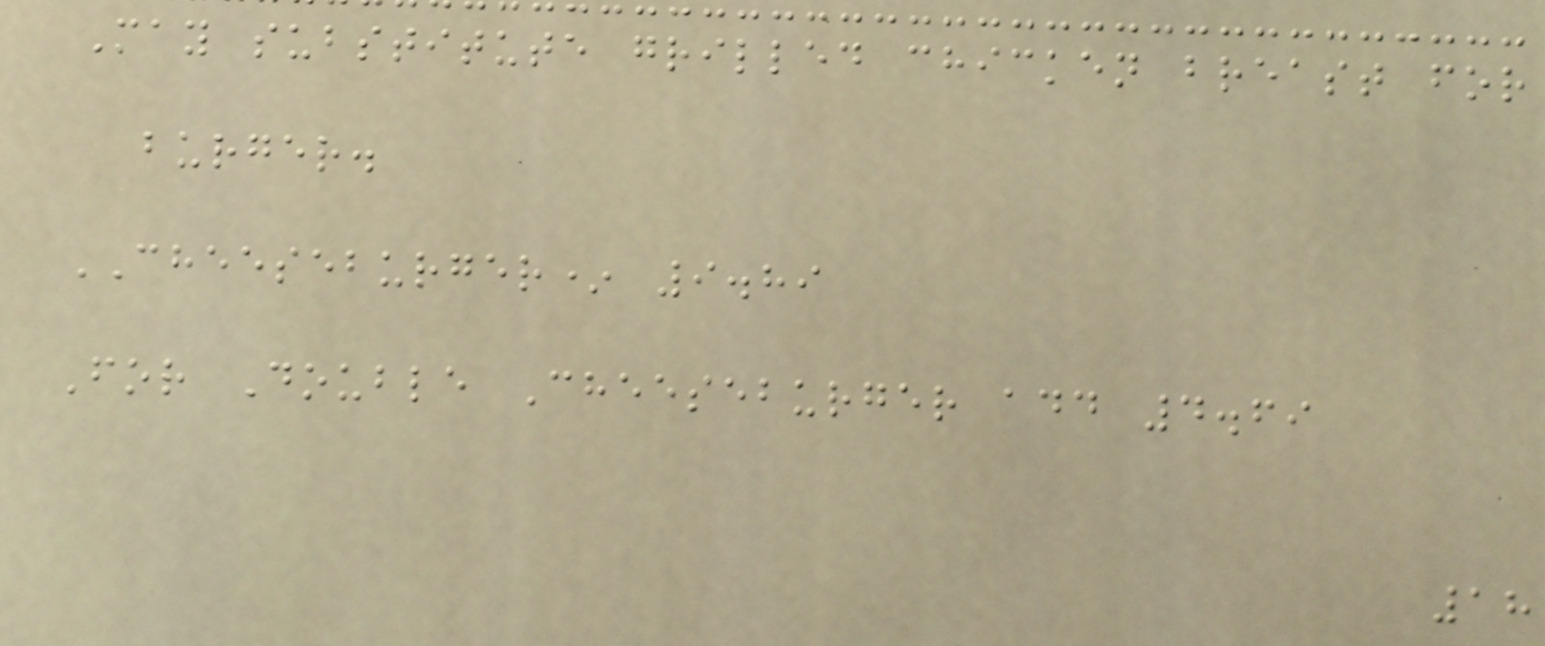May substitute grilled chicken breast for
burger.
CHEESEBURGER* 9.89
For Double Cheeseburger add 4.69
18
